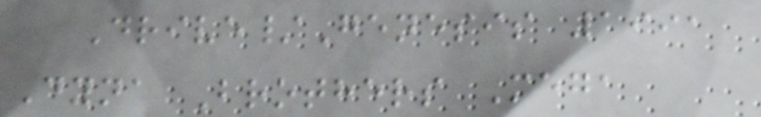Drive/Genesis 1991
Dyna Brothers Mega
